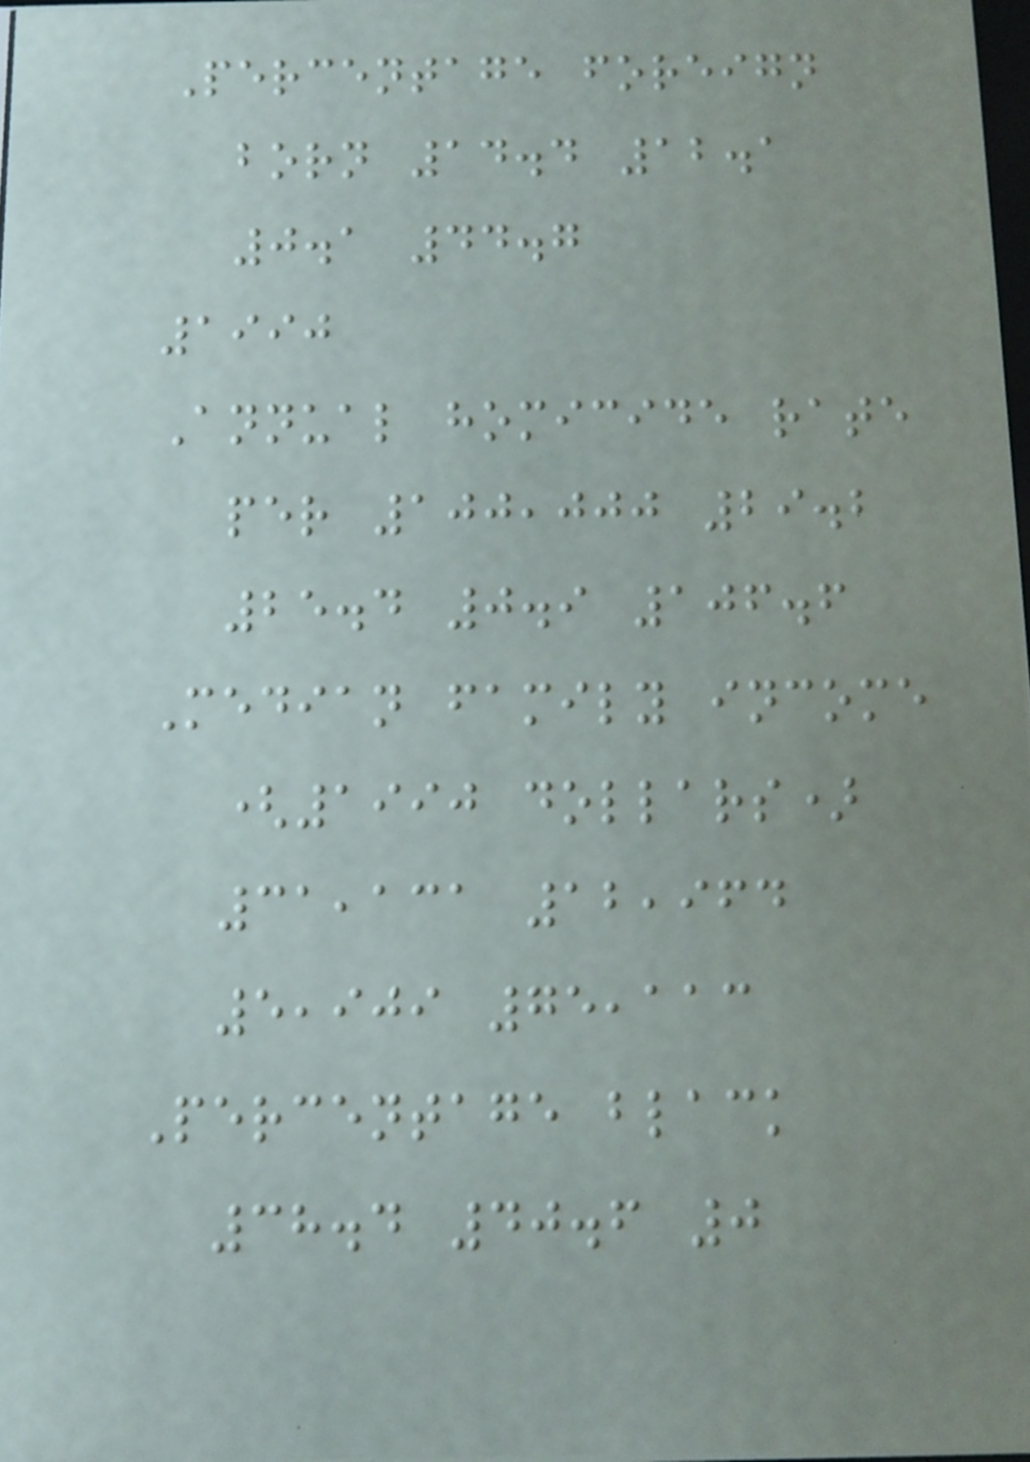Percentage foreign
born 14.4 12.1
0.1 44.7
1990
Annual homicide rate
per 100,000 29.2
25.4 0.9 106.6
Median family income
(1990 dollars)
31,131 12,964
5,909 75,113
Percentage black
38.4 40.6 0
